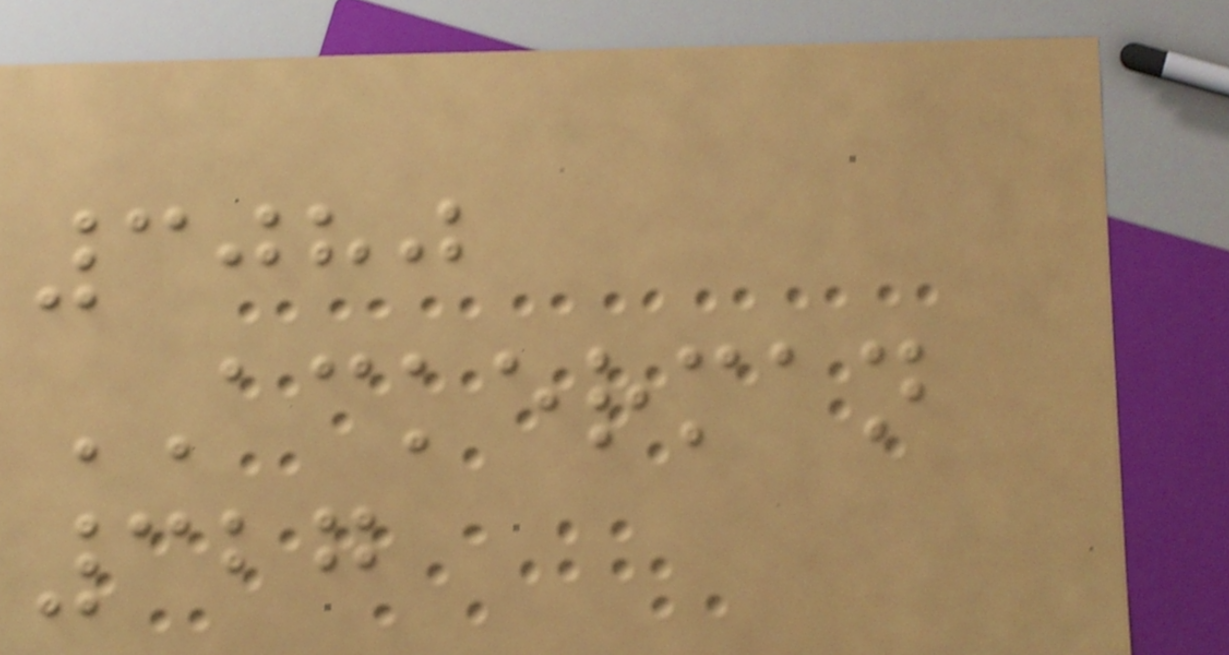3080
ACKERMAN
327
